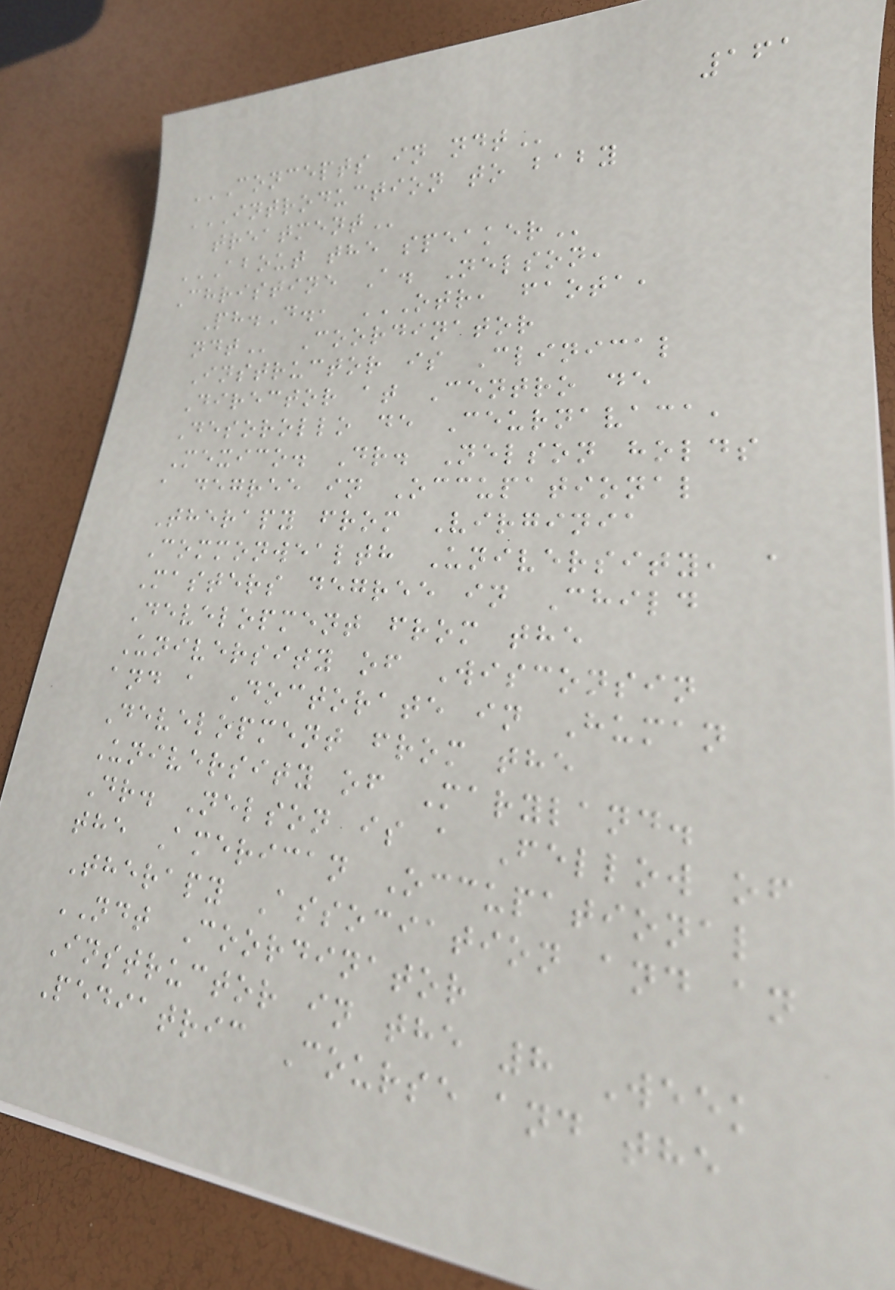161
CONCEPTS IN NDT
INTRODUCTION TO BABY
TREATMENT
ABOUT THE SPEAKER
Christine A. Nelson,
Ph.D., OTR, FAOTA,
NDT Coordinator
Instructor is Clinical
Director at Centro de
Desorollo de Ceurnavaca,
Mexico. Dr. Nelson holds
a degree in Occupational
Therapy from Virginia
Commonwealth University, a
Masters degree in Child
Development from the
University of Wisconsin
and a Doctorate in Human
Development from the
University of Maryland.
Dr. Nelson is a Fellow of
the American Occupational
Therapy Association and an
NDT Coordinator
Instructor in the 8 Week
Pediatric Course and the
